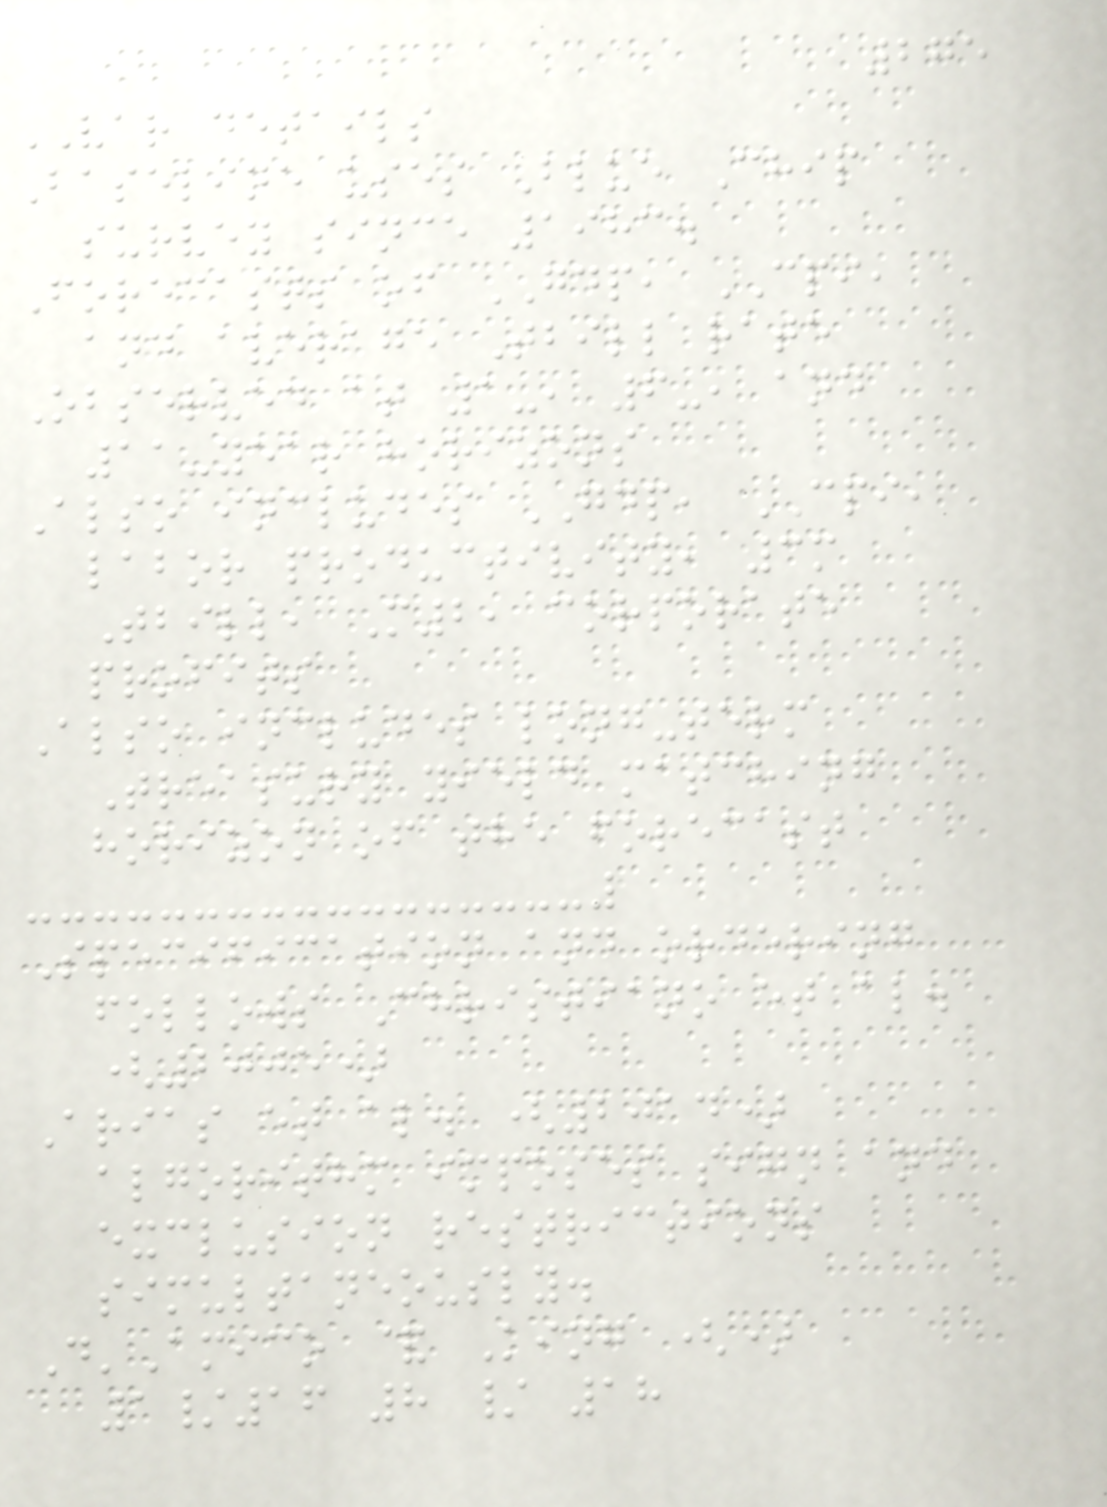275
VAR details
Baseline uses Blue Chip
survey since 1983.
Forecasts of GDP, CPI,
and average Tbill rate
Observed at 1-, 6-, and
11-year horizons
Also includes GDP, CPI,
labor productivity, 3m
Tbill, M2, corporate
profits
Also includes long-term
Treasury yield matching
horizon of the forecast
Specification and ordering
follows Christiano et al.
(2005)
Arias et al. (2014)
algorithm imposes sign and
exclusion restrictions
simultaneously.
D'Amico & King ()
1/16 8 / 18
